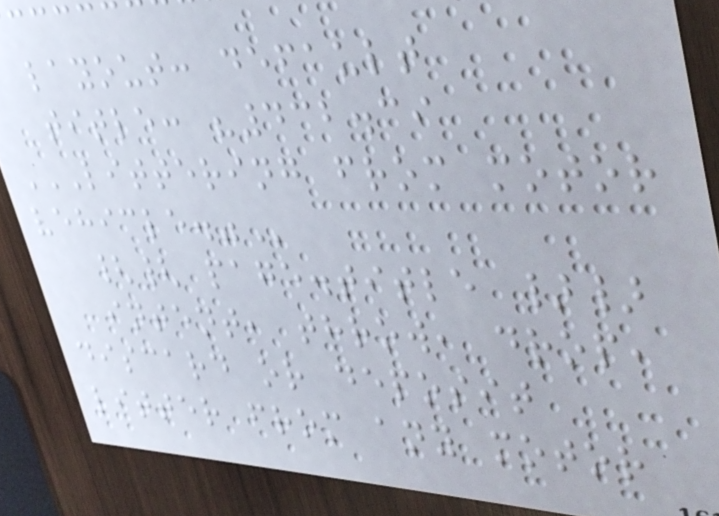layout: default
title: "432.39
LITTERING FROM MOTOR
VEHICLE."
{{ page.title }}
intent, throw, drop,
discard or deposit
litter from any motor
